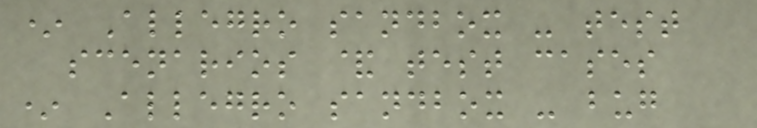* Allegro sandbox - test
scenarios & test cases
* Allegro sandbox - bug
